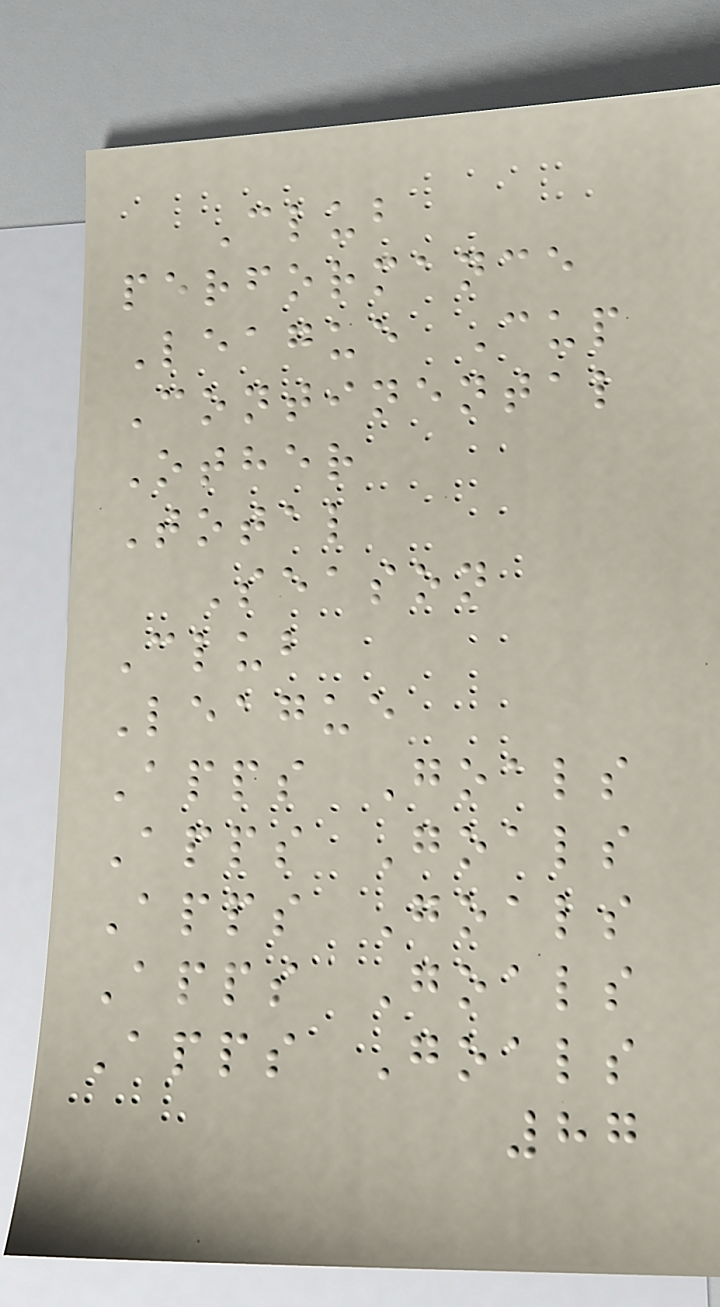Club
performance
League Cup
Continental
Other
Total
Season
Club
League
Apps Goals
Apps Goals
Apps Goals
Apps Goals
Apps Goals
87
